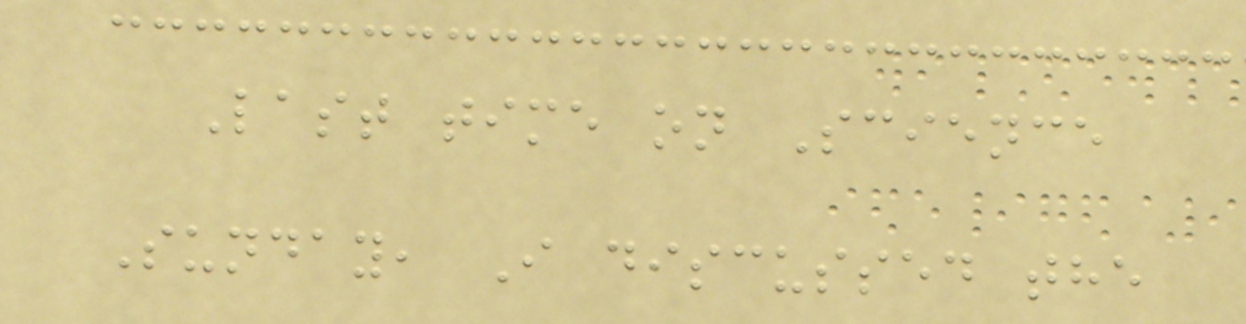Last time on Science
Sunday, I discussed the
